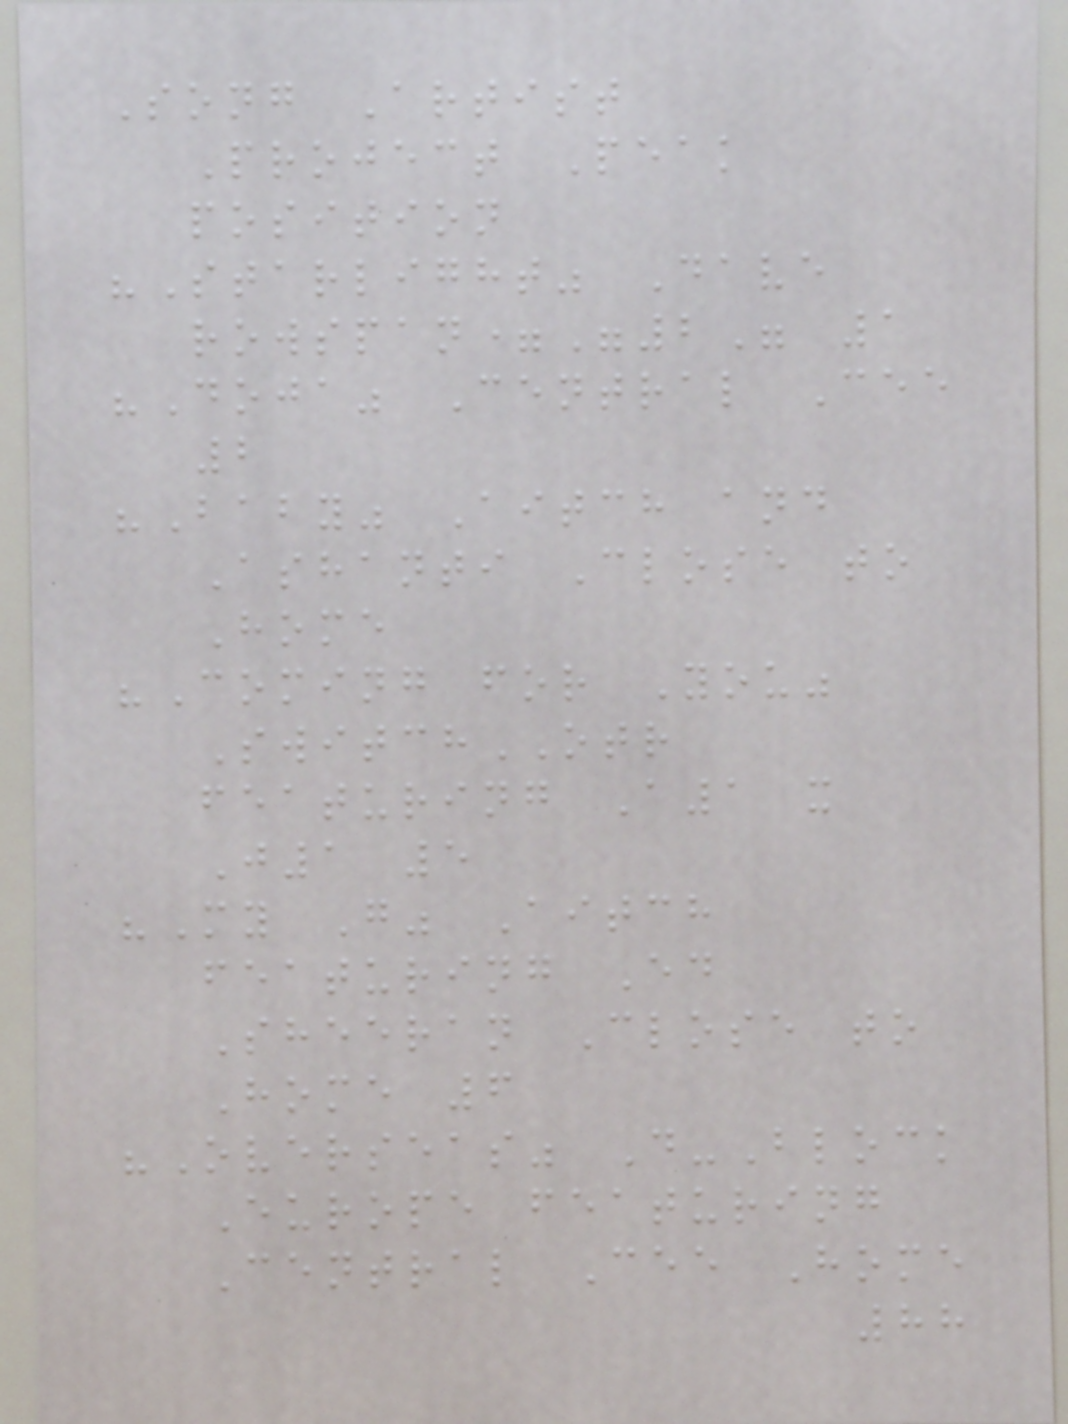Song Artist
Project Peak
position
"Starlight" Dave
rowspan="2" 1
"Doja" Central Cee
2
"Baby" Aitch and
Ashanti Close to
Home
"Coming for You"
SwitchOTR
featuring A1 x
J1 5
"My G" Aitch
featuring Ed
Sheeran Close to
Home 6
"Overseas" D-Block
Europe featuring
Central Cee Home
88
